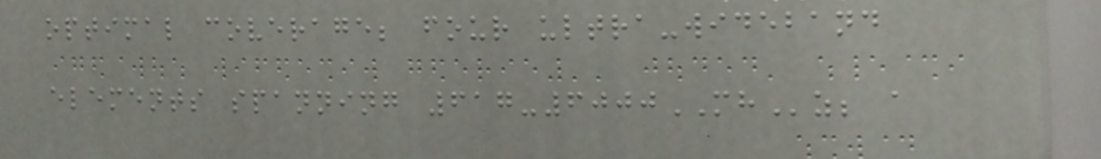optimal coverage; four ultra-wideband
elements spanning 617-6000MHz; a
